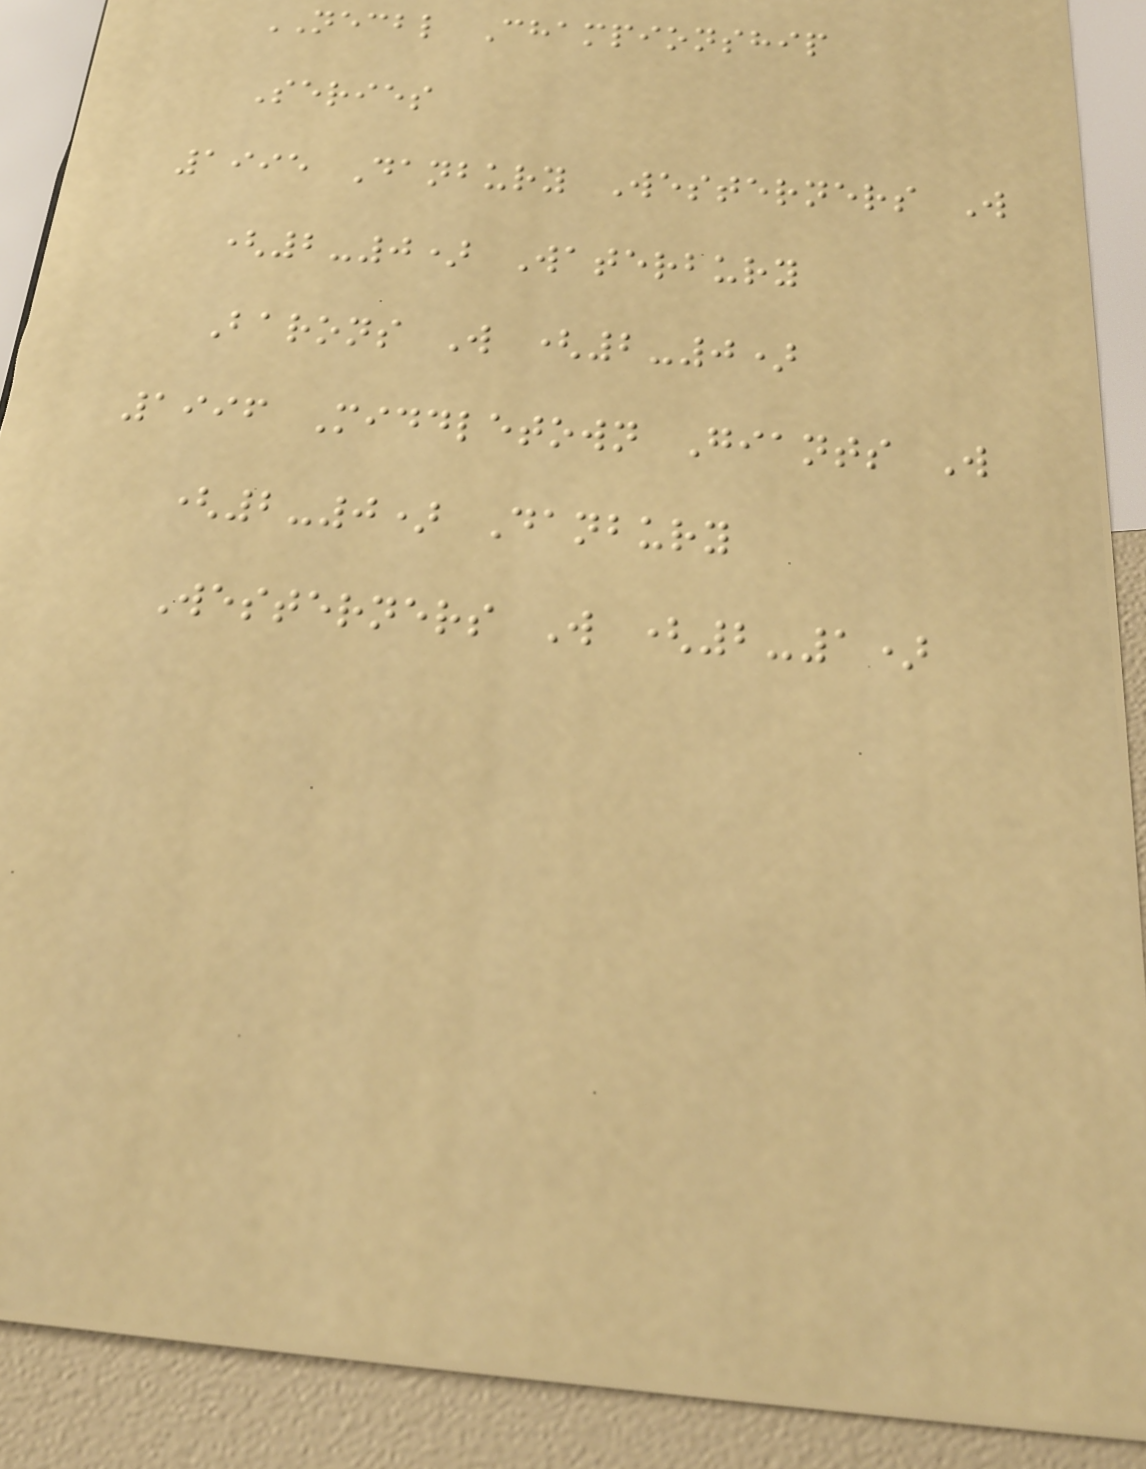NECBL Championship
Series
1995 Danbury Westerners W
(2-0) Waterbury
Barons W (2-0)
1996 Middletown Giants W
(2-0) Danbury
Westerners W (2-1)
